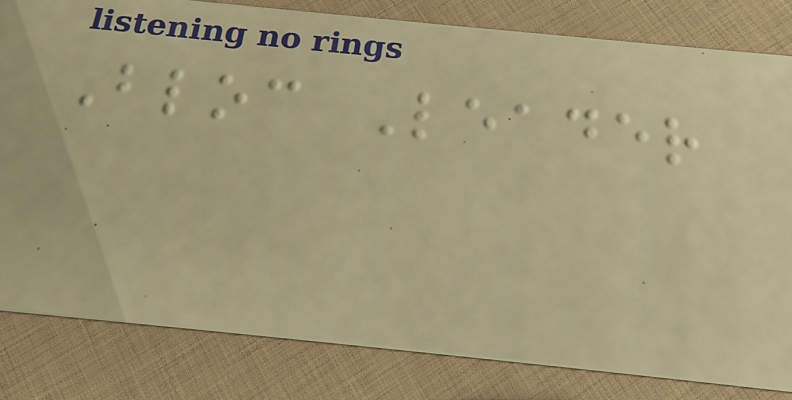Bloc Leader
